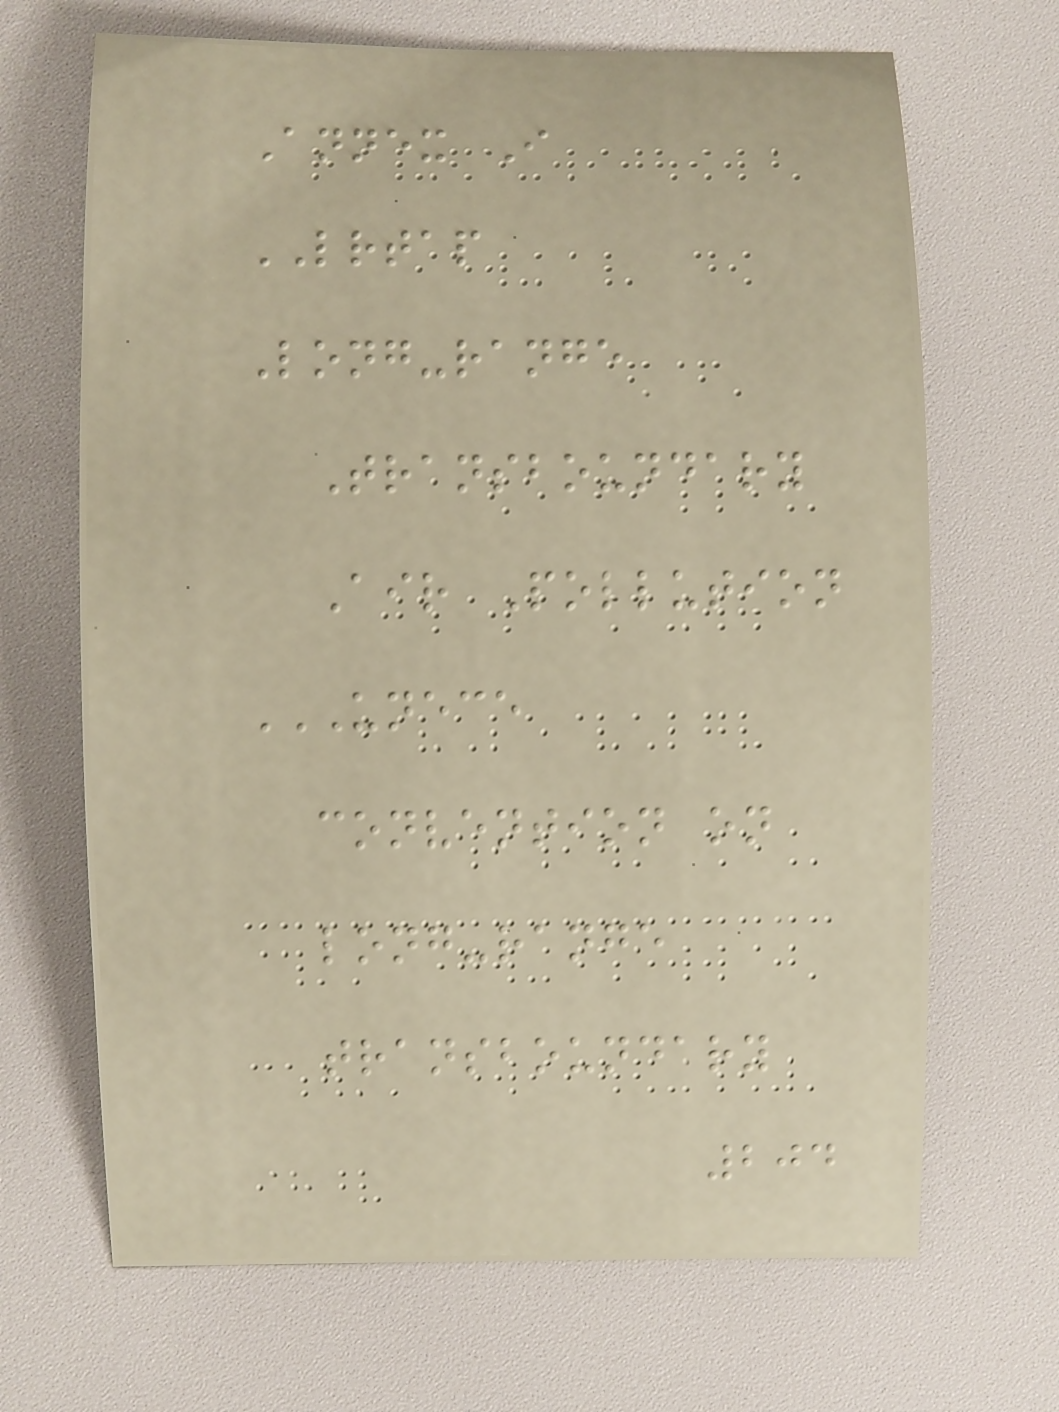Annex I
LRTAP
Long-range
Transboundary
Air Pollution
UNECE
CONVENTION ON
LONG-RANGE
TRANSBOUNDARY
204
